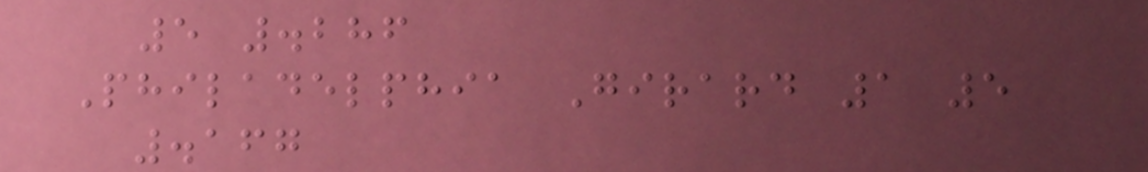5 .286
Philadelphia Girard 1 5
.167
